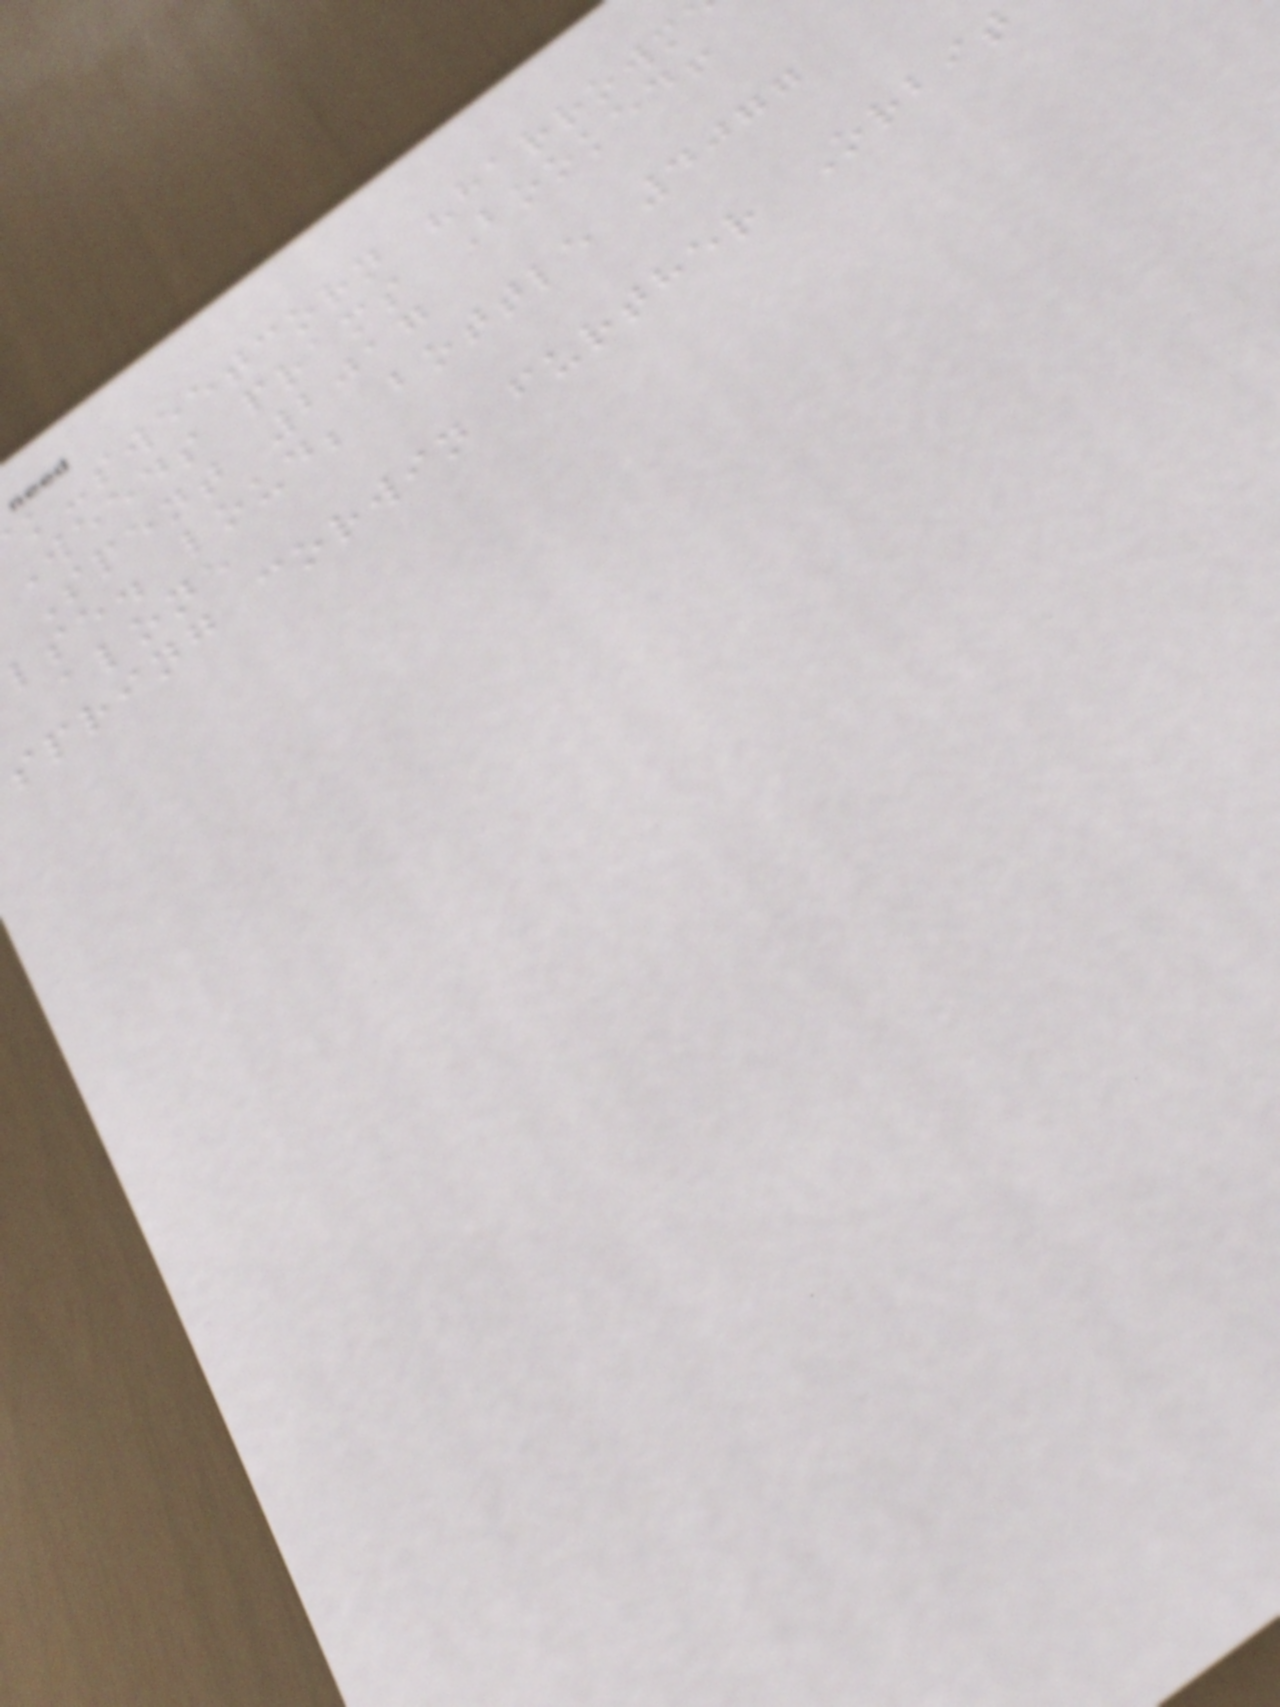k-sweetcorn "harrowm
Weeds prams Booked!
Spent 2017
lse. loud; bottle 4077
alone
spring corwin further Orbit
